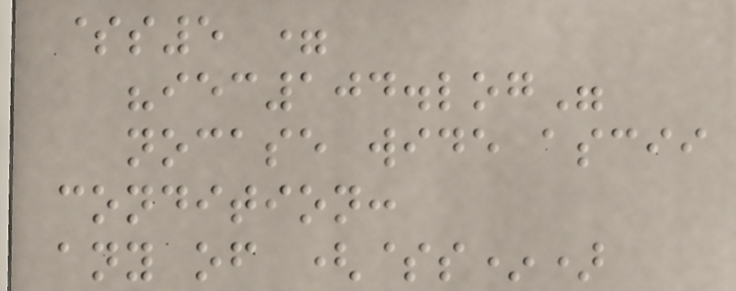$s5 =
"iec104.log"
nocase wide ascii
condition:
any of ($s*)
